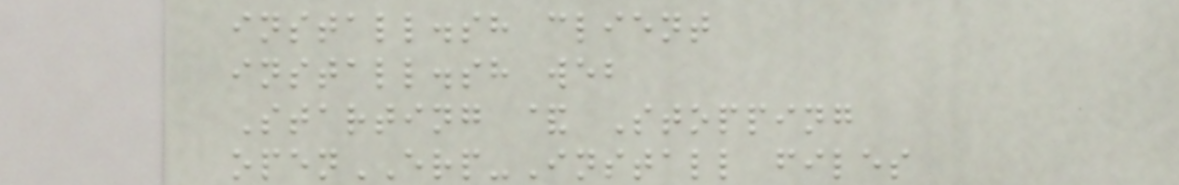install.sh client
install.sh web
Starting & Stopping
openERP-Install files
